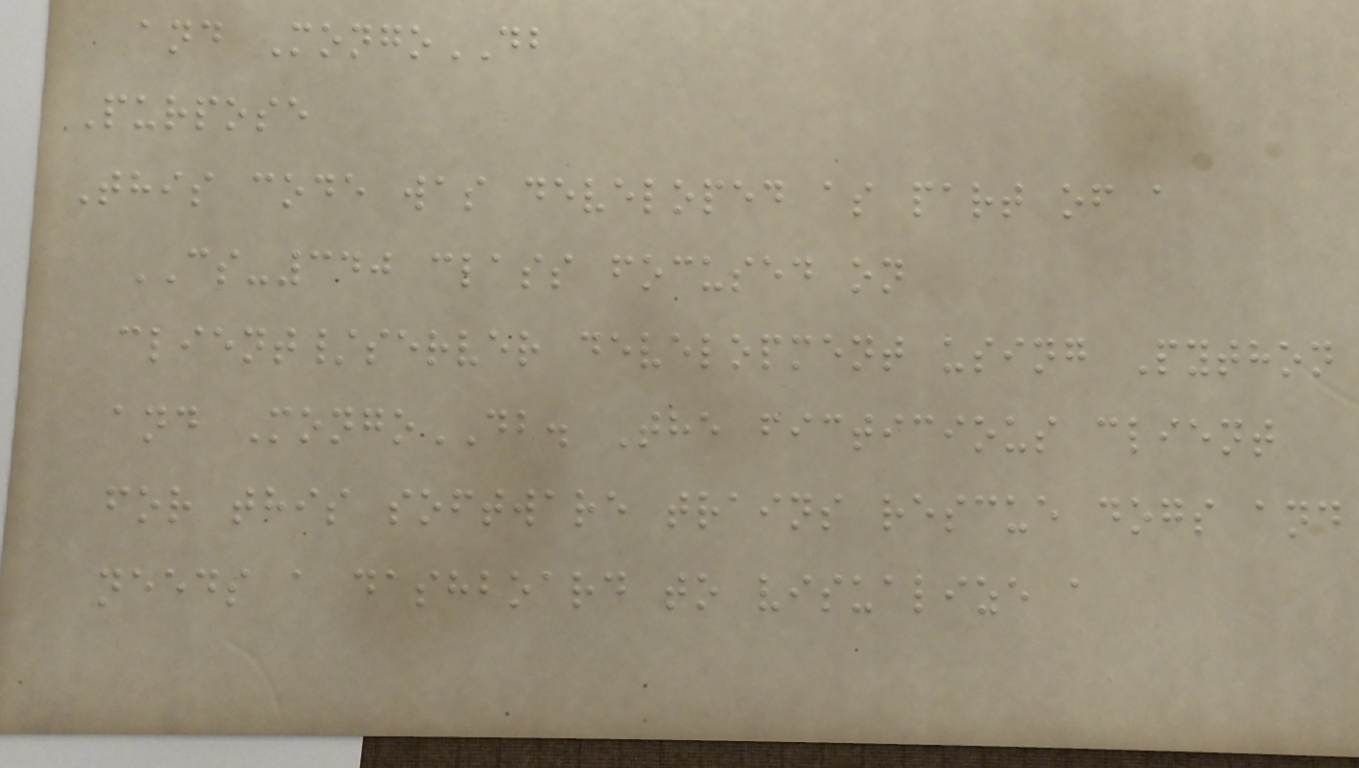and MongoDB
Purpose
This code was developed as part of a
CS-340 class focused on
client/server development using Python
and MongoDB. The ficticious client
for this software trains rescue dogs and
needs a dashboard to visualize a
